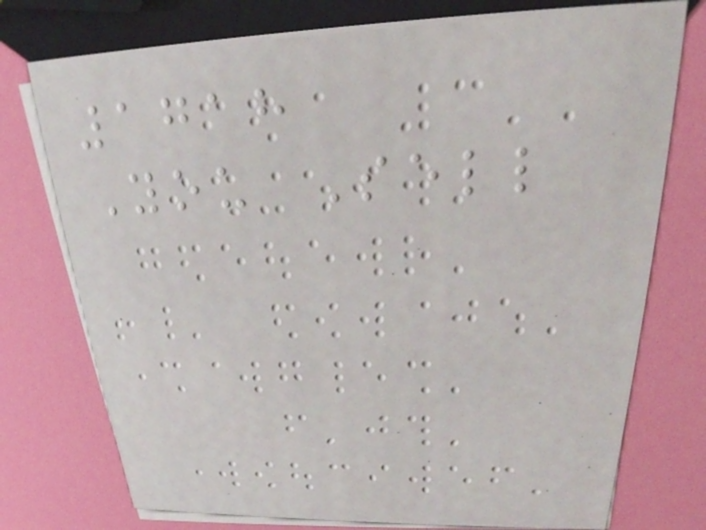1718
You Sell
